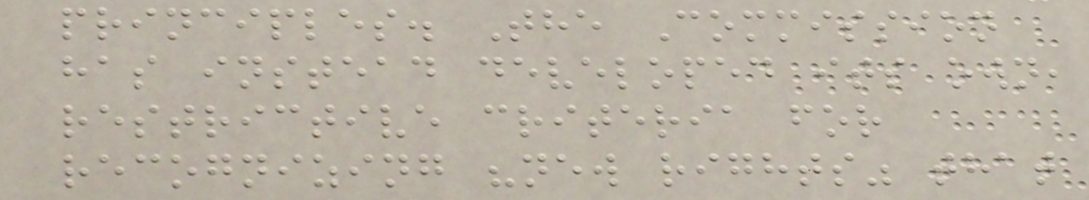principles. The Commission
has instead developed its own,
restrictive criteria for
recognizing "new rights" that
